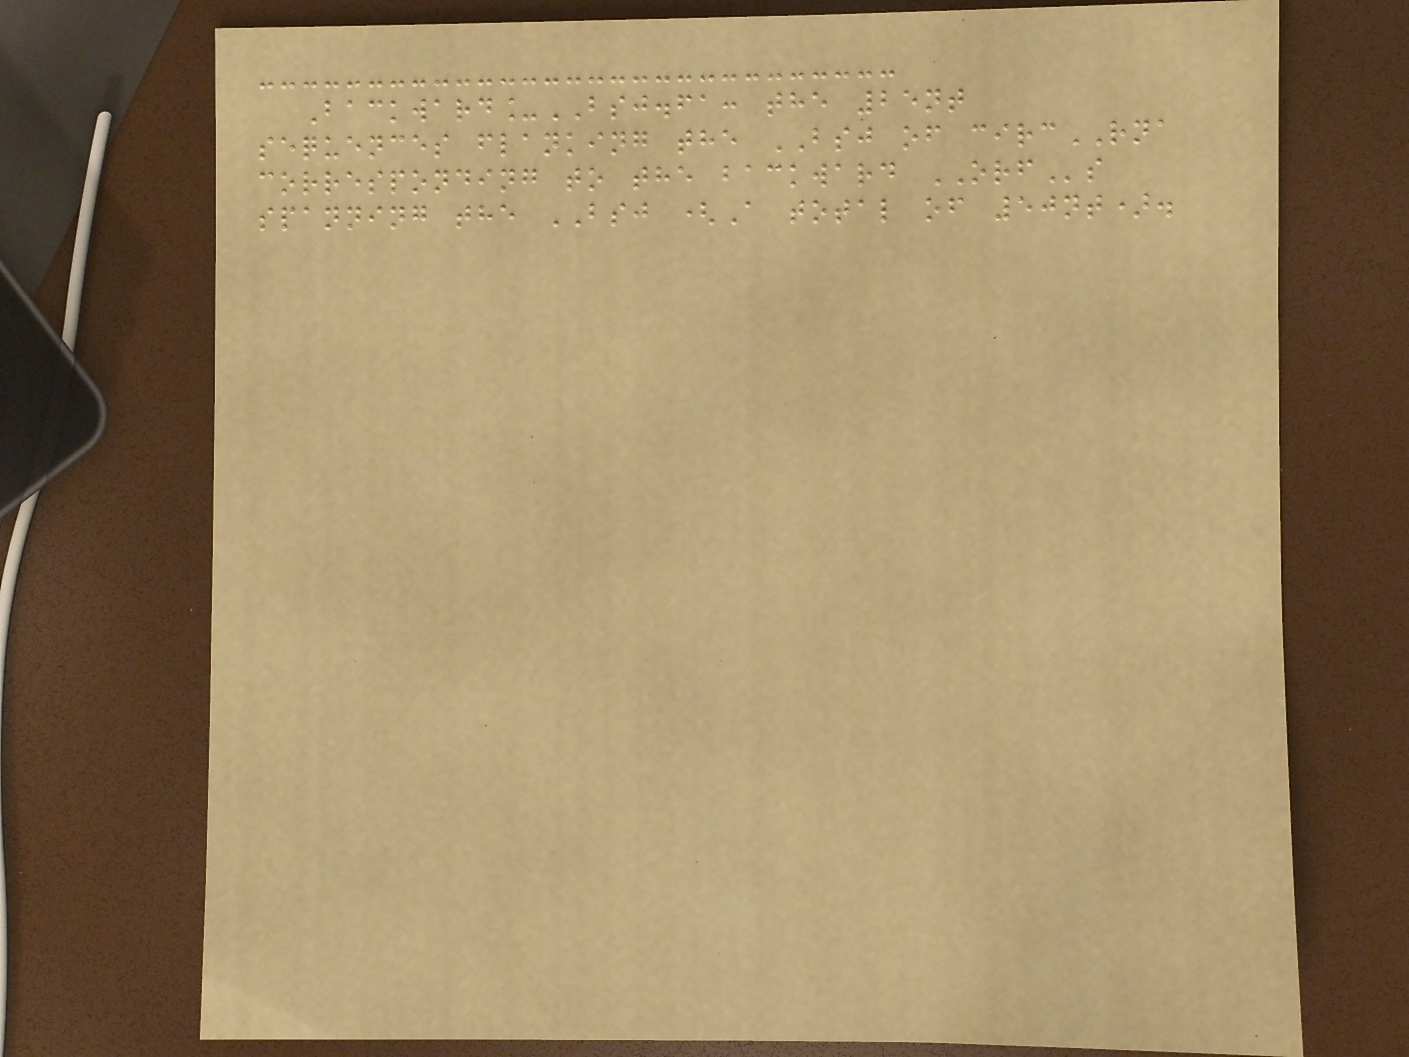Backward_BSJ.fa: the 25nt
sequences flanking the BSJ of circRNA
corresponding to the backward ORFs
spanning the BSJ (A total of 50nt).
